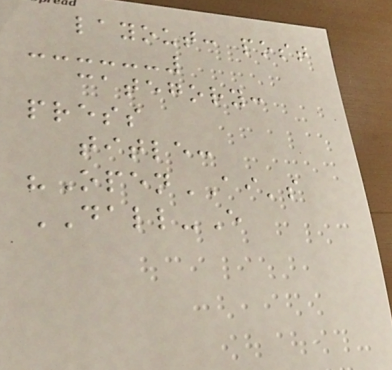layout: post
category:
press
title:
"OpenAI's
DALL-E
